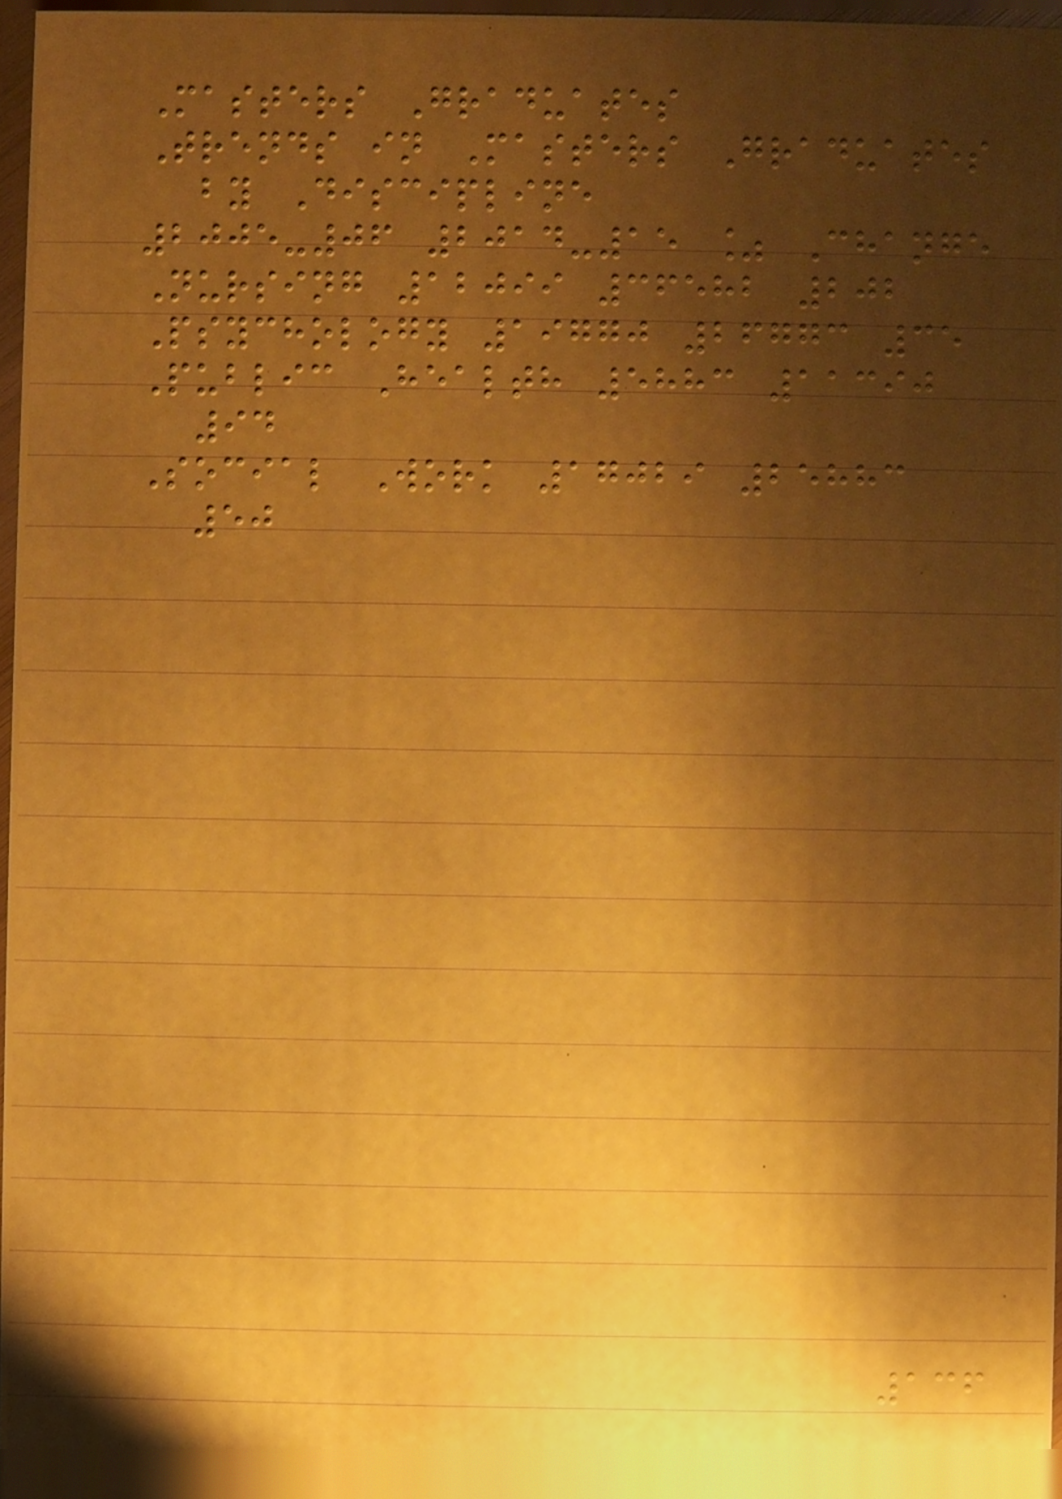Masters Graduates
Trends in Masters Graduates
by Discipline
2005-06 2014-15 % Change
Nursing 12099 36582 202
Psychology 19770 26773 35
Public Health 5883 11390
94
Social Work 17029 25883
50
136
